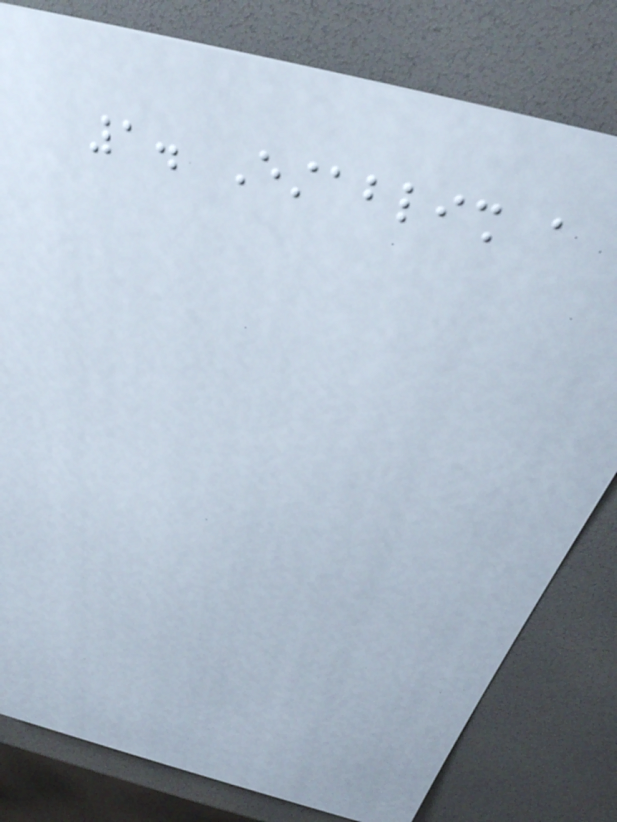1. Establish a
